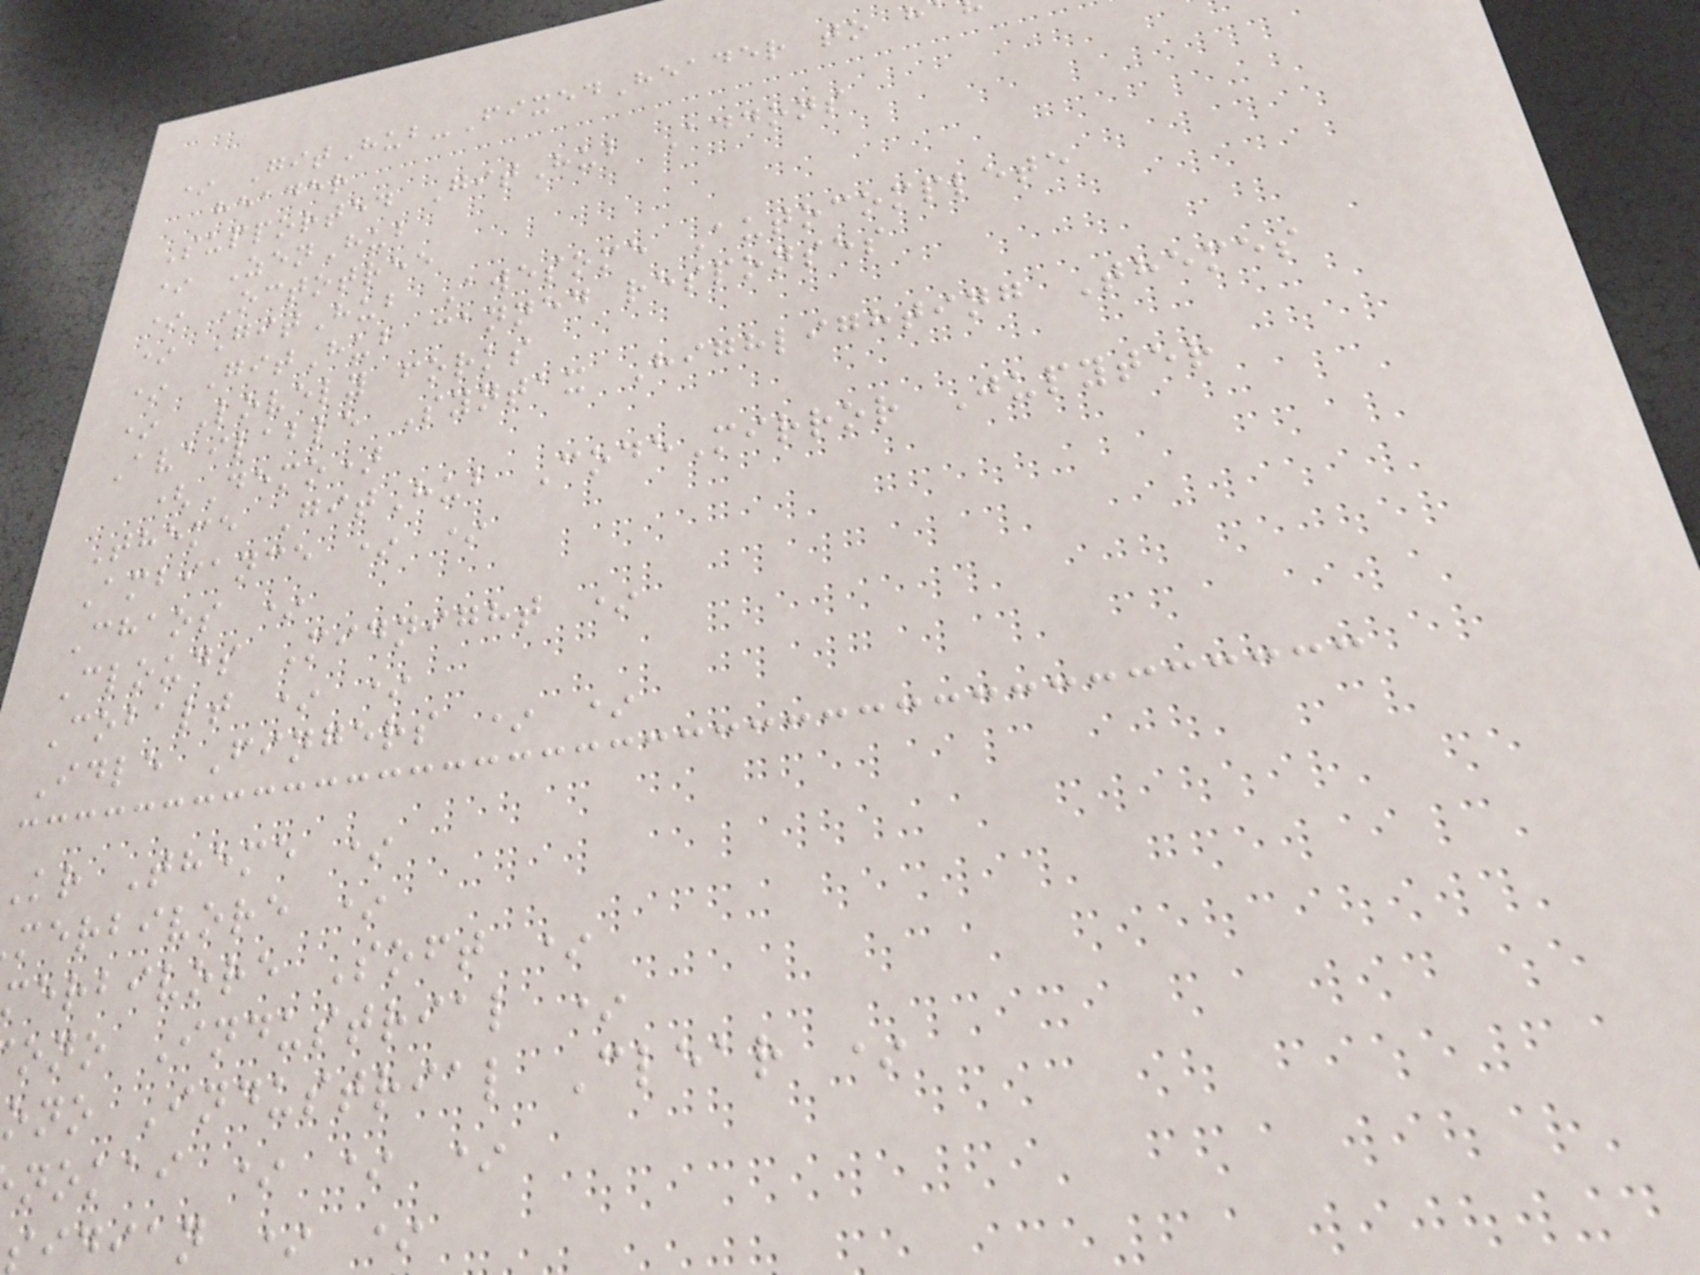* GitHub-FixedHeader to h
header
Supported GitHub Addons
* ZenHub
* Octotree
* GitHub Awesome Autocomplete
* GitHub canned responses
* Lovely forks
Available Syntax Highlighting Themes
(Demo)
Theme GitHub CodeMirror Jupyter
Ambiance * *
Chaos *
Clouds Midnight *
Cobalt * *
Idle Fingers * *
kr Theme *
merbivore *
merbivore Soft *
ono Industrial *
ono Industrial Clear *
nokai * * *
sidian * *
